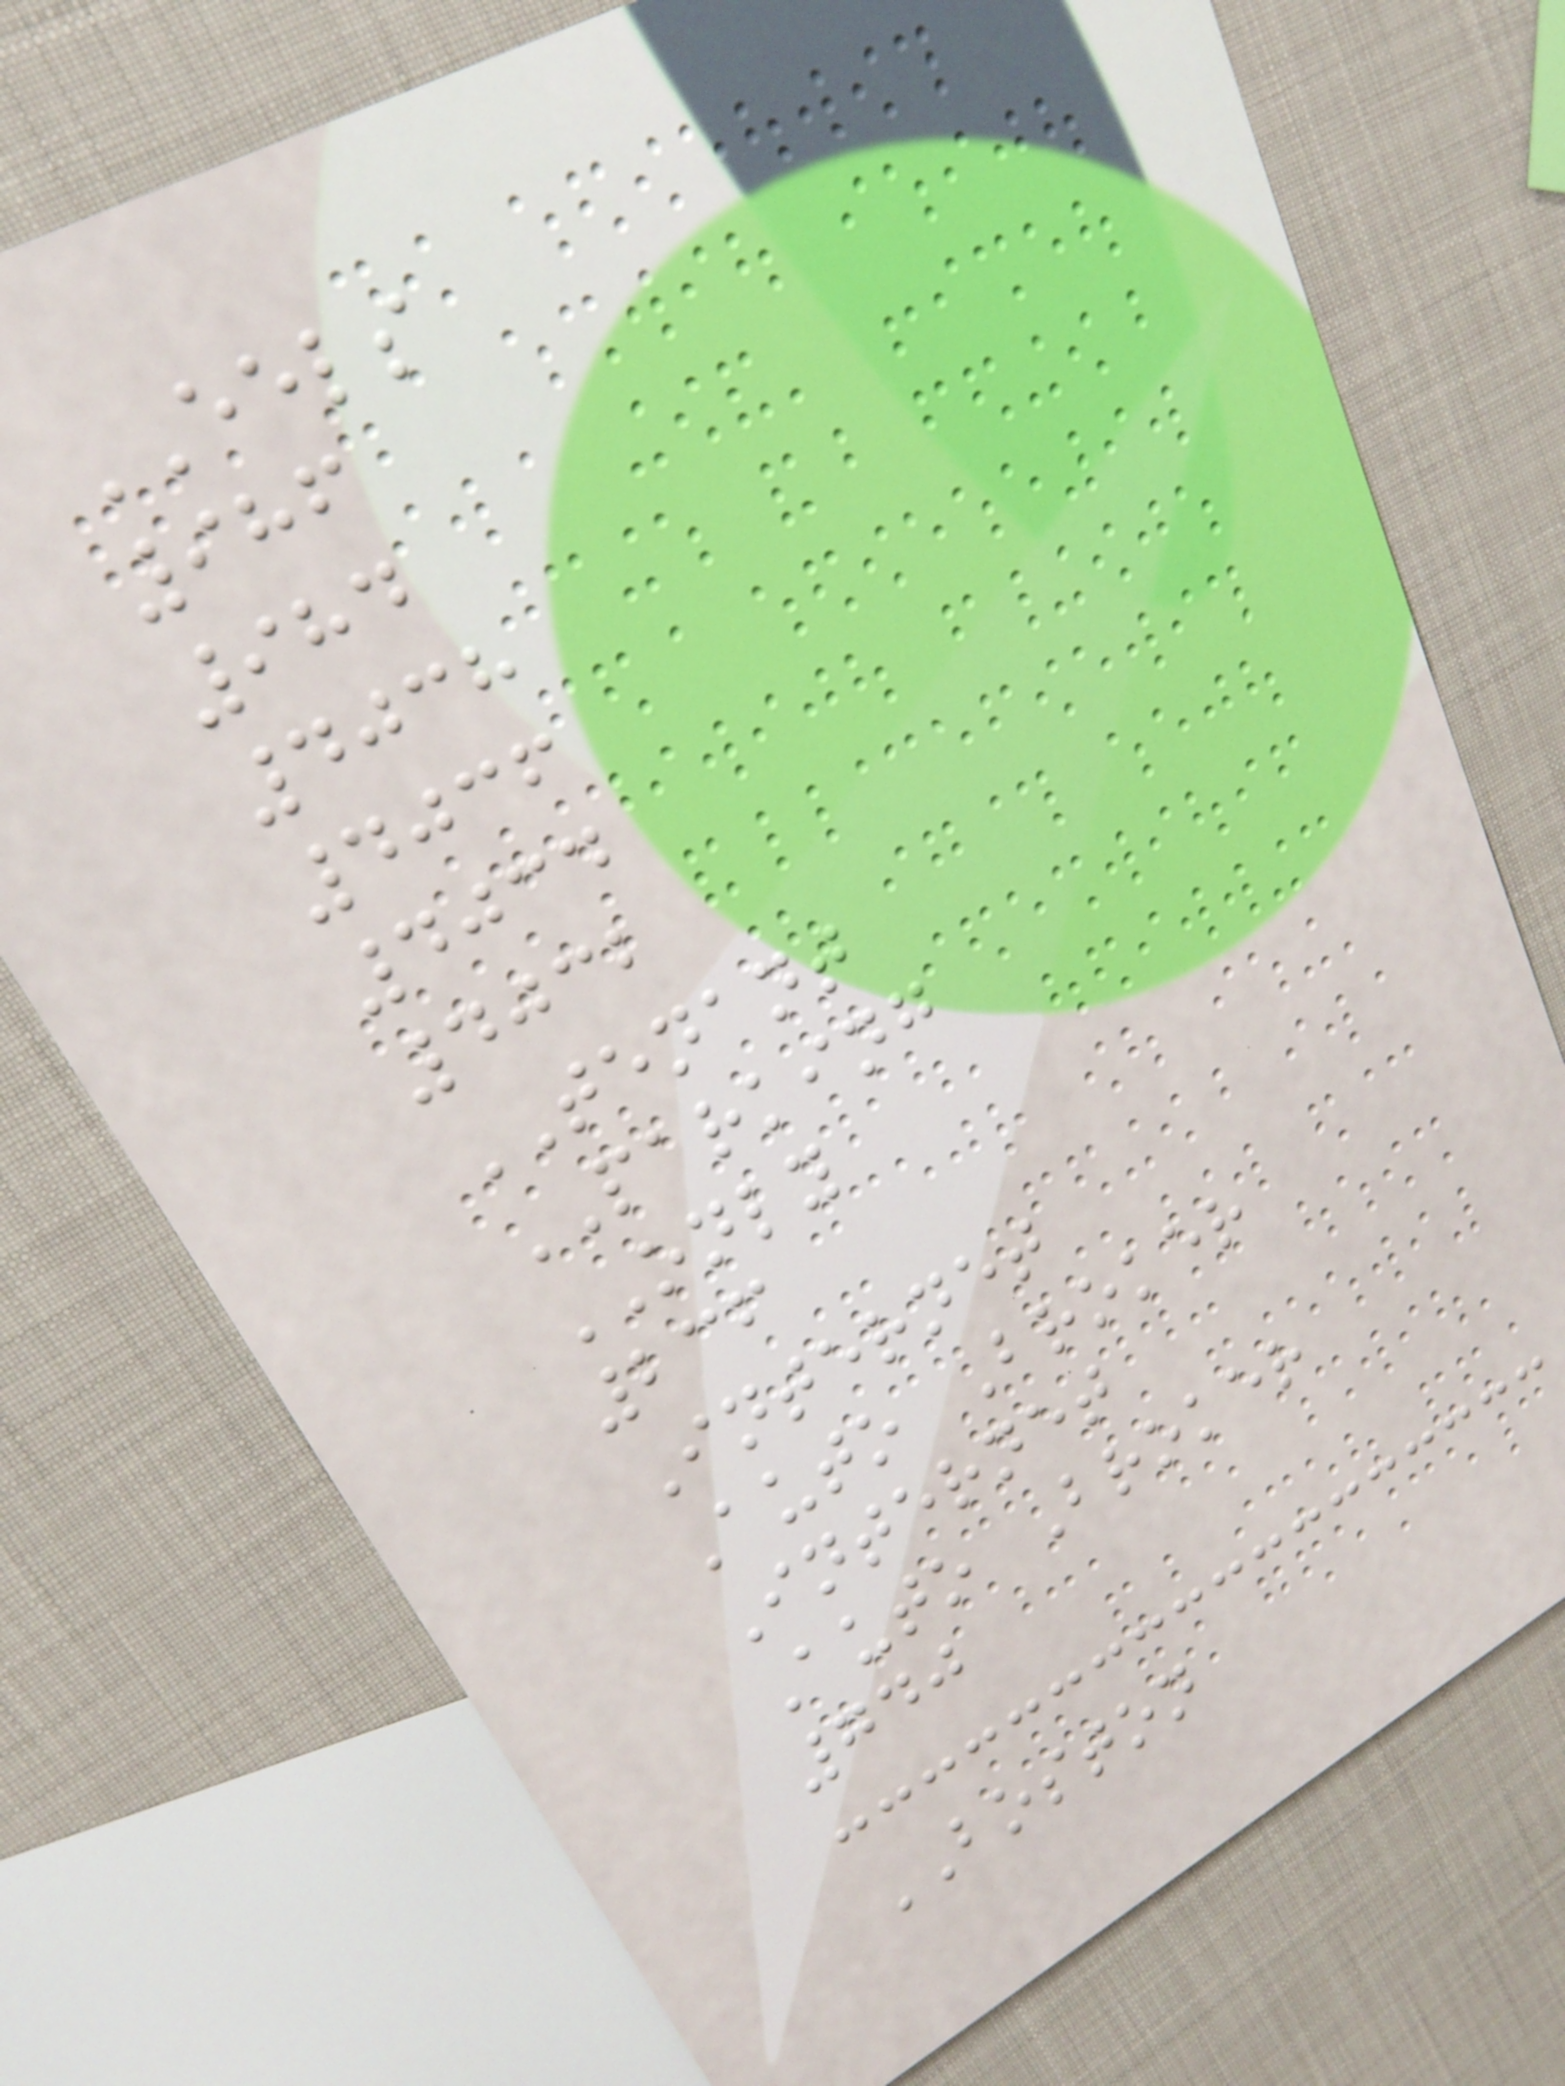EELS
986
984
4038
4036
4034
4032
TENANT
PARKING
ONLY
236
Internet
Auto Broker
Internet
Auto Broker
740
BOSTON
